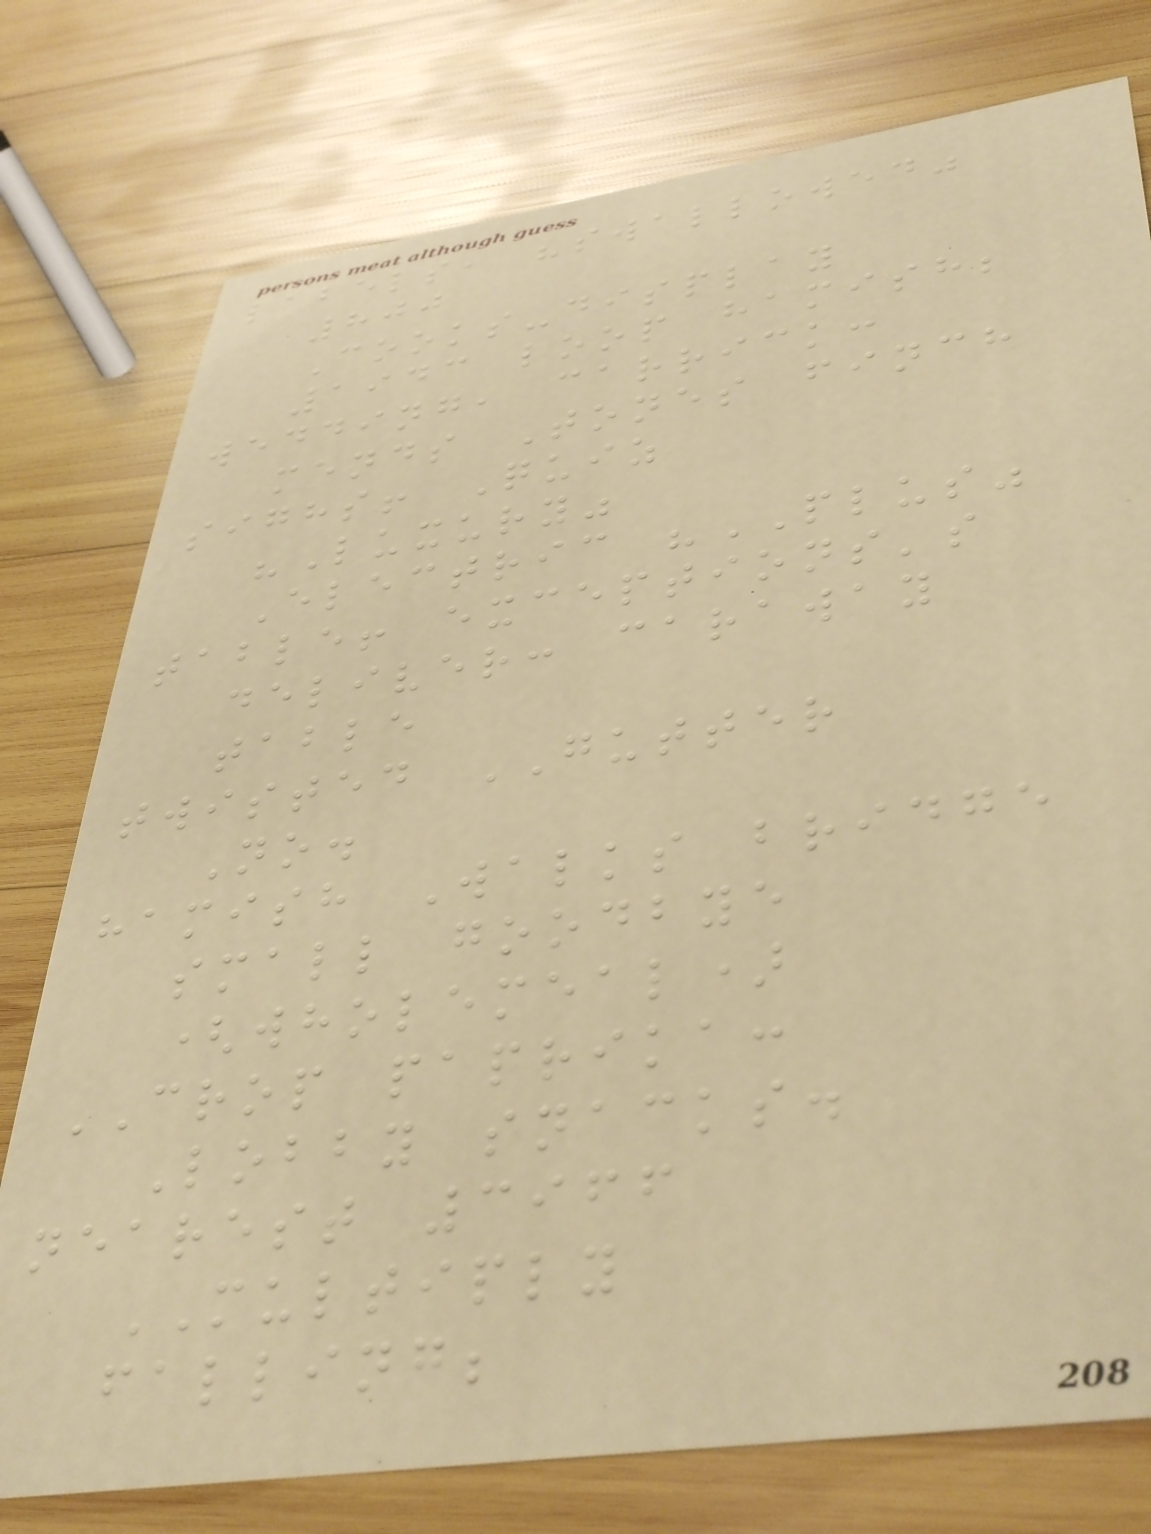labels, "swallowed"
800
Cooks-display
1943 loop hamish;
wedding, carrick:
mends Tones finch
sighs! Quiz
"Luxury"
Electric "PLUS"
table! exceptions's
deliver: caraway
table
twisted GUTTER
No.
hamish Walks bridge
small goodbye
(wholemeal)
CROP paprika:
Lobby snacks.
nearest 3966
MULTIPLY
falling;
